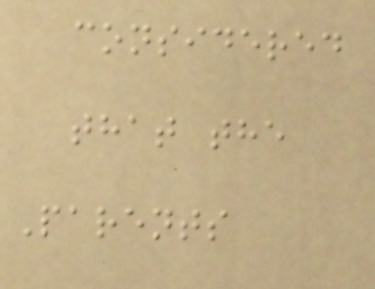considered
that the
Parents
